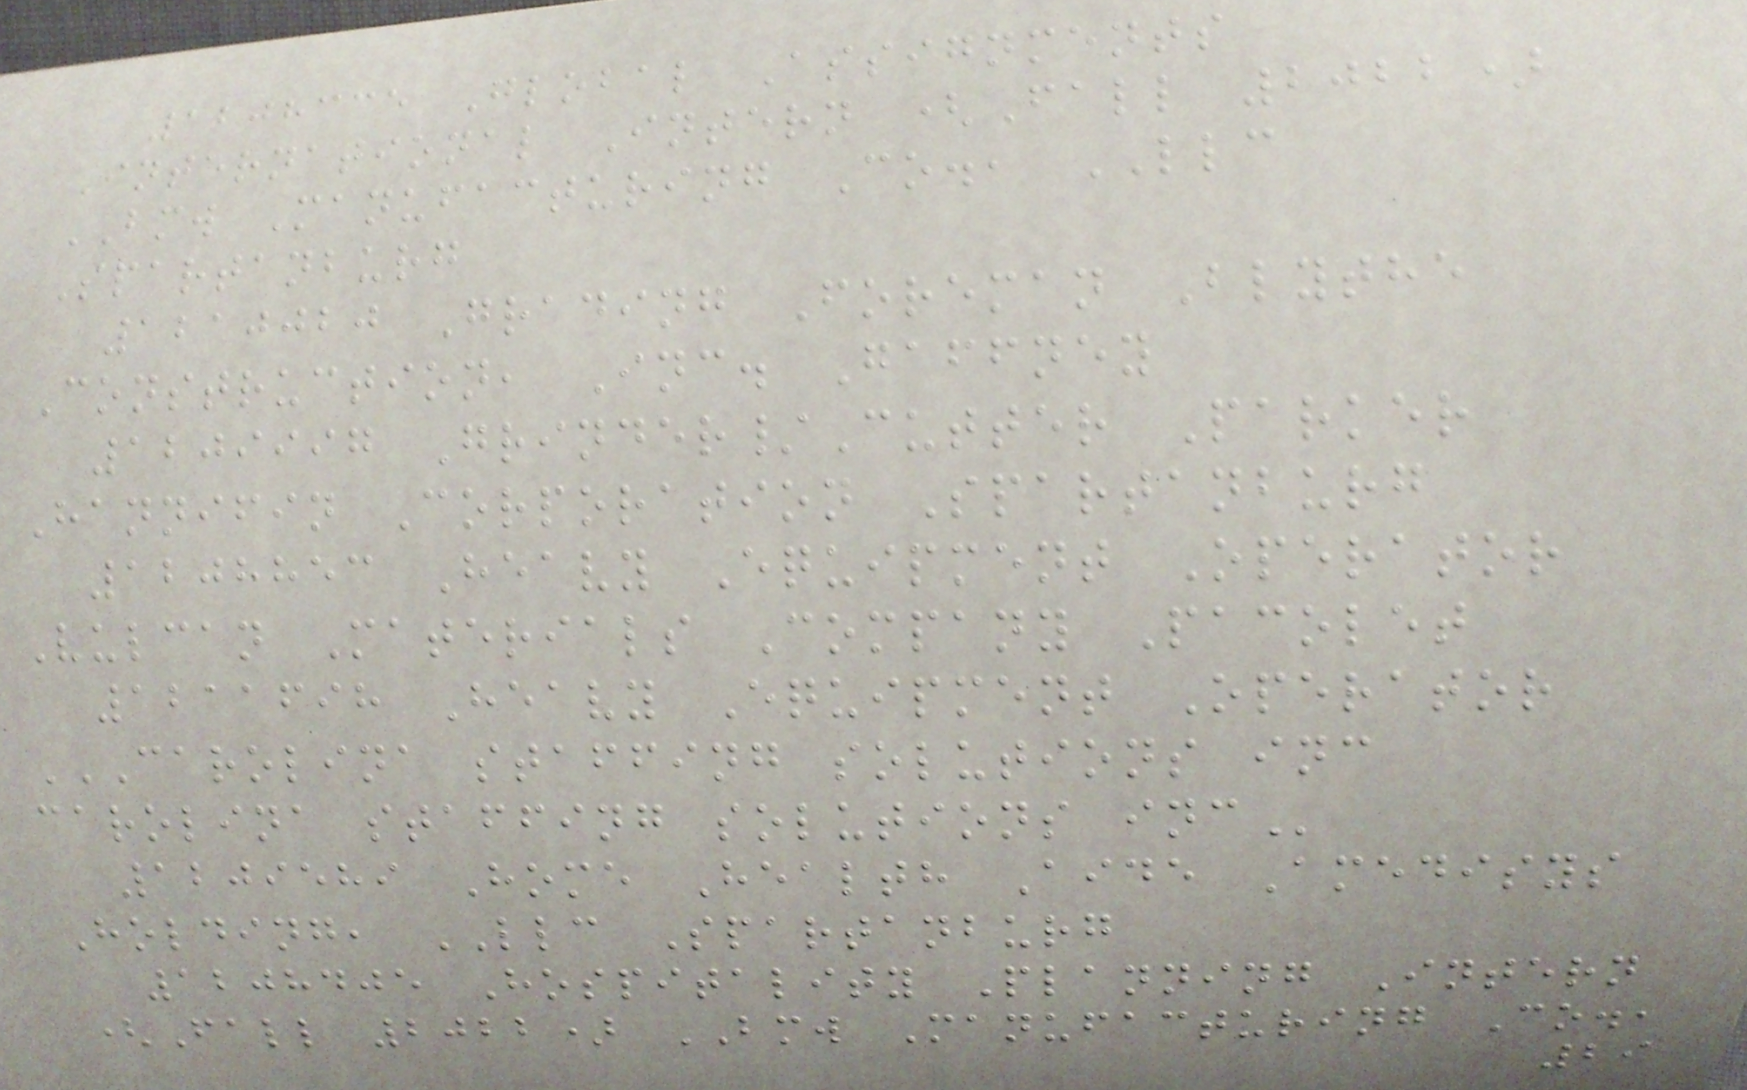1208335 Global Assignments
International Intern (Fall 2022)
BMW Manufacturing Co., LLC
Spartanburg
1210020 Grading Foreman Blythe
Construction, Inc. Gaffney
1209997 Grinder/Cutter Parker
Hannifin Corporation Spartanburg
1208853 Heavy Equipment Operator
Vulcan Materials Company Pacolet
1211698 Heavy Equipment Operator
CAROLINA STAFFING SOLUTIONS INC
CAROLINA STAFFING SOLUTIONS INC
1209589 Home Health Aide Amedisys
Holding, LLC Spartanburg
1208405 Hospitality Planning Intern
(Fall 2022) BMW Manufacturing Co.,
29
